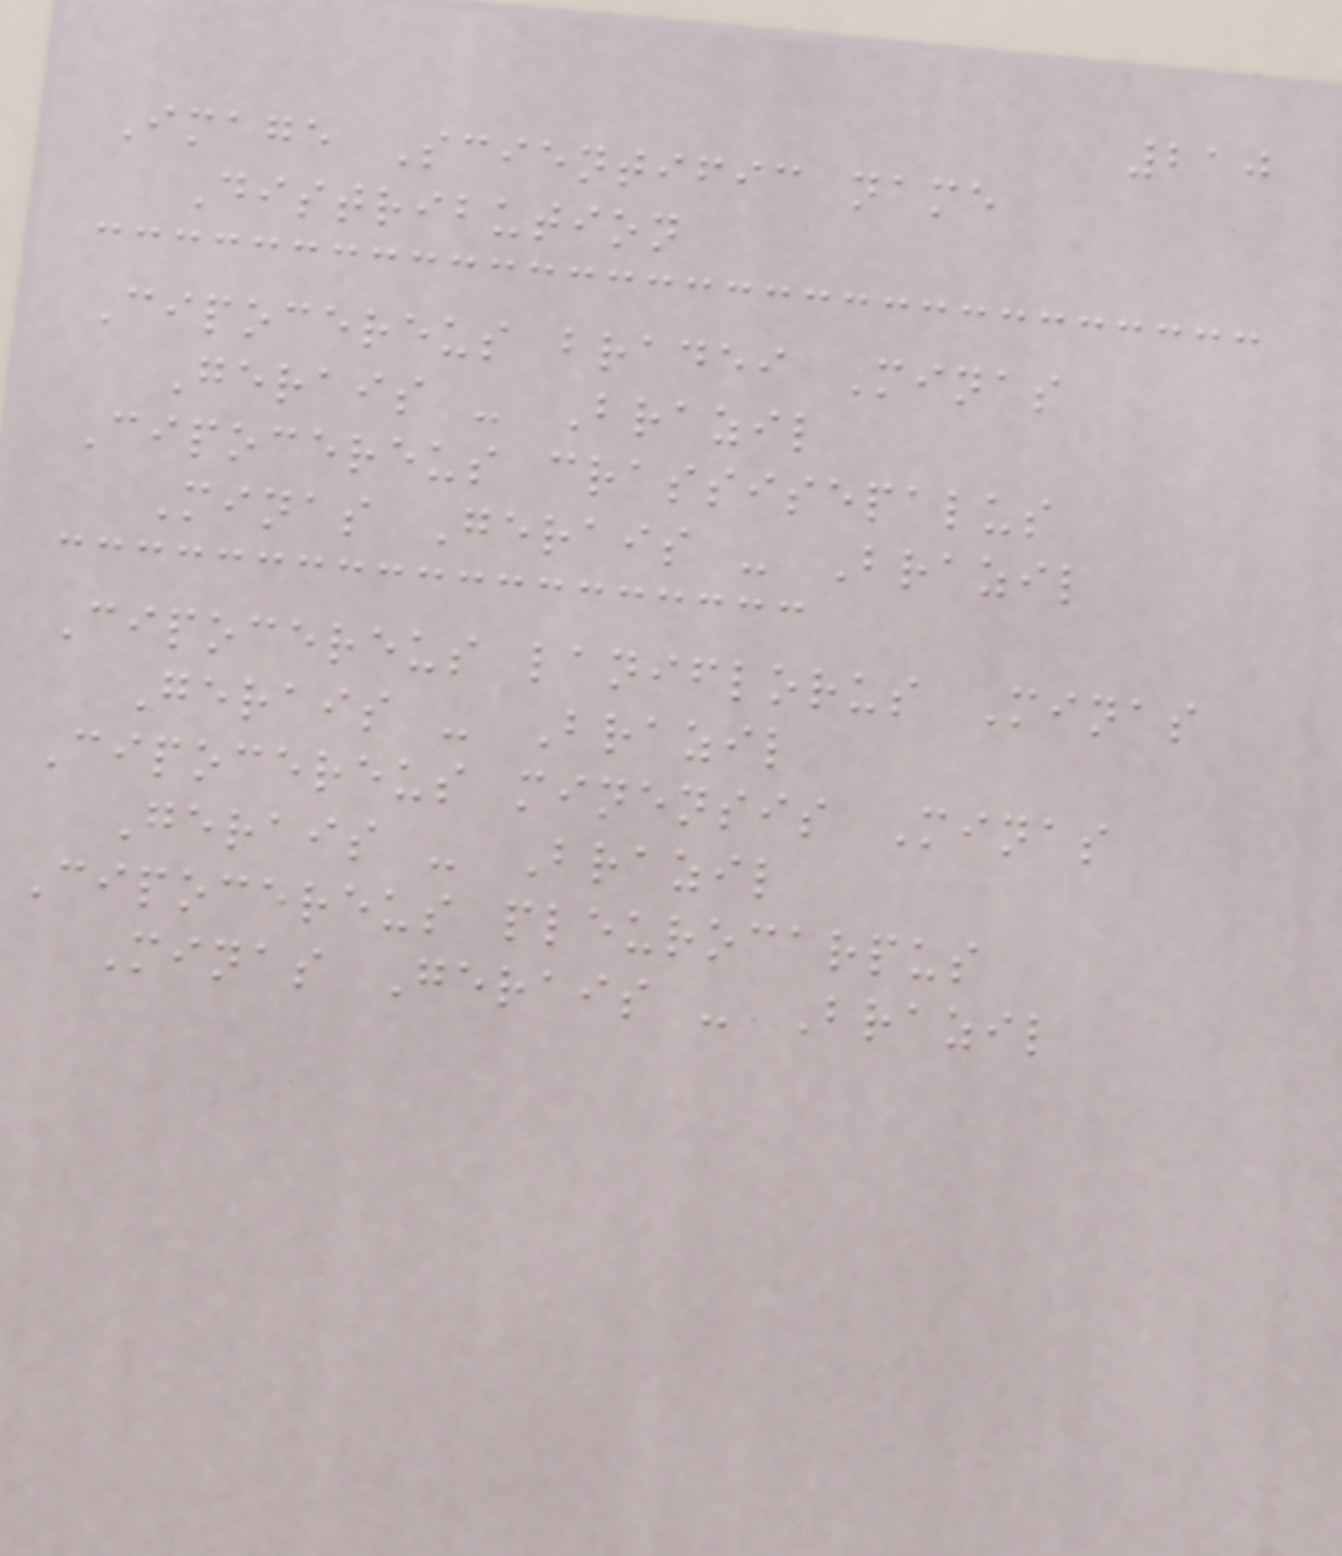210
Image Scientific name
Distribution
Cipocereus bradei Minas
Gerais - Brazil
Cipocereus crassisepalus
Minas Gerais - Brazil
Cipocereus laniflorus Minas
Gerais - Brazil
Cipocereus minensis Minas
Gerais - Brazil
Cipocereus pleurocarpus
Minas Gerais - Brazil
